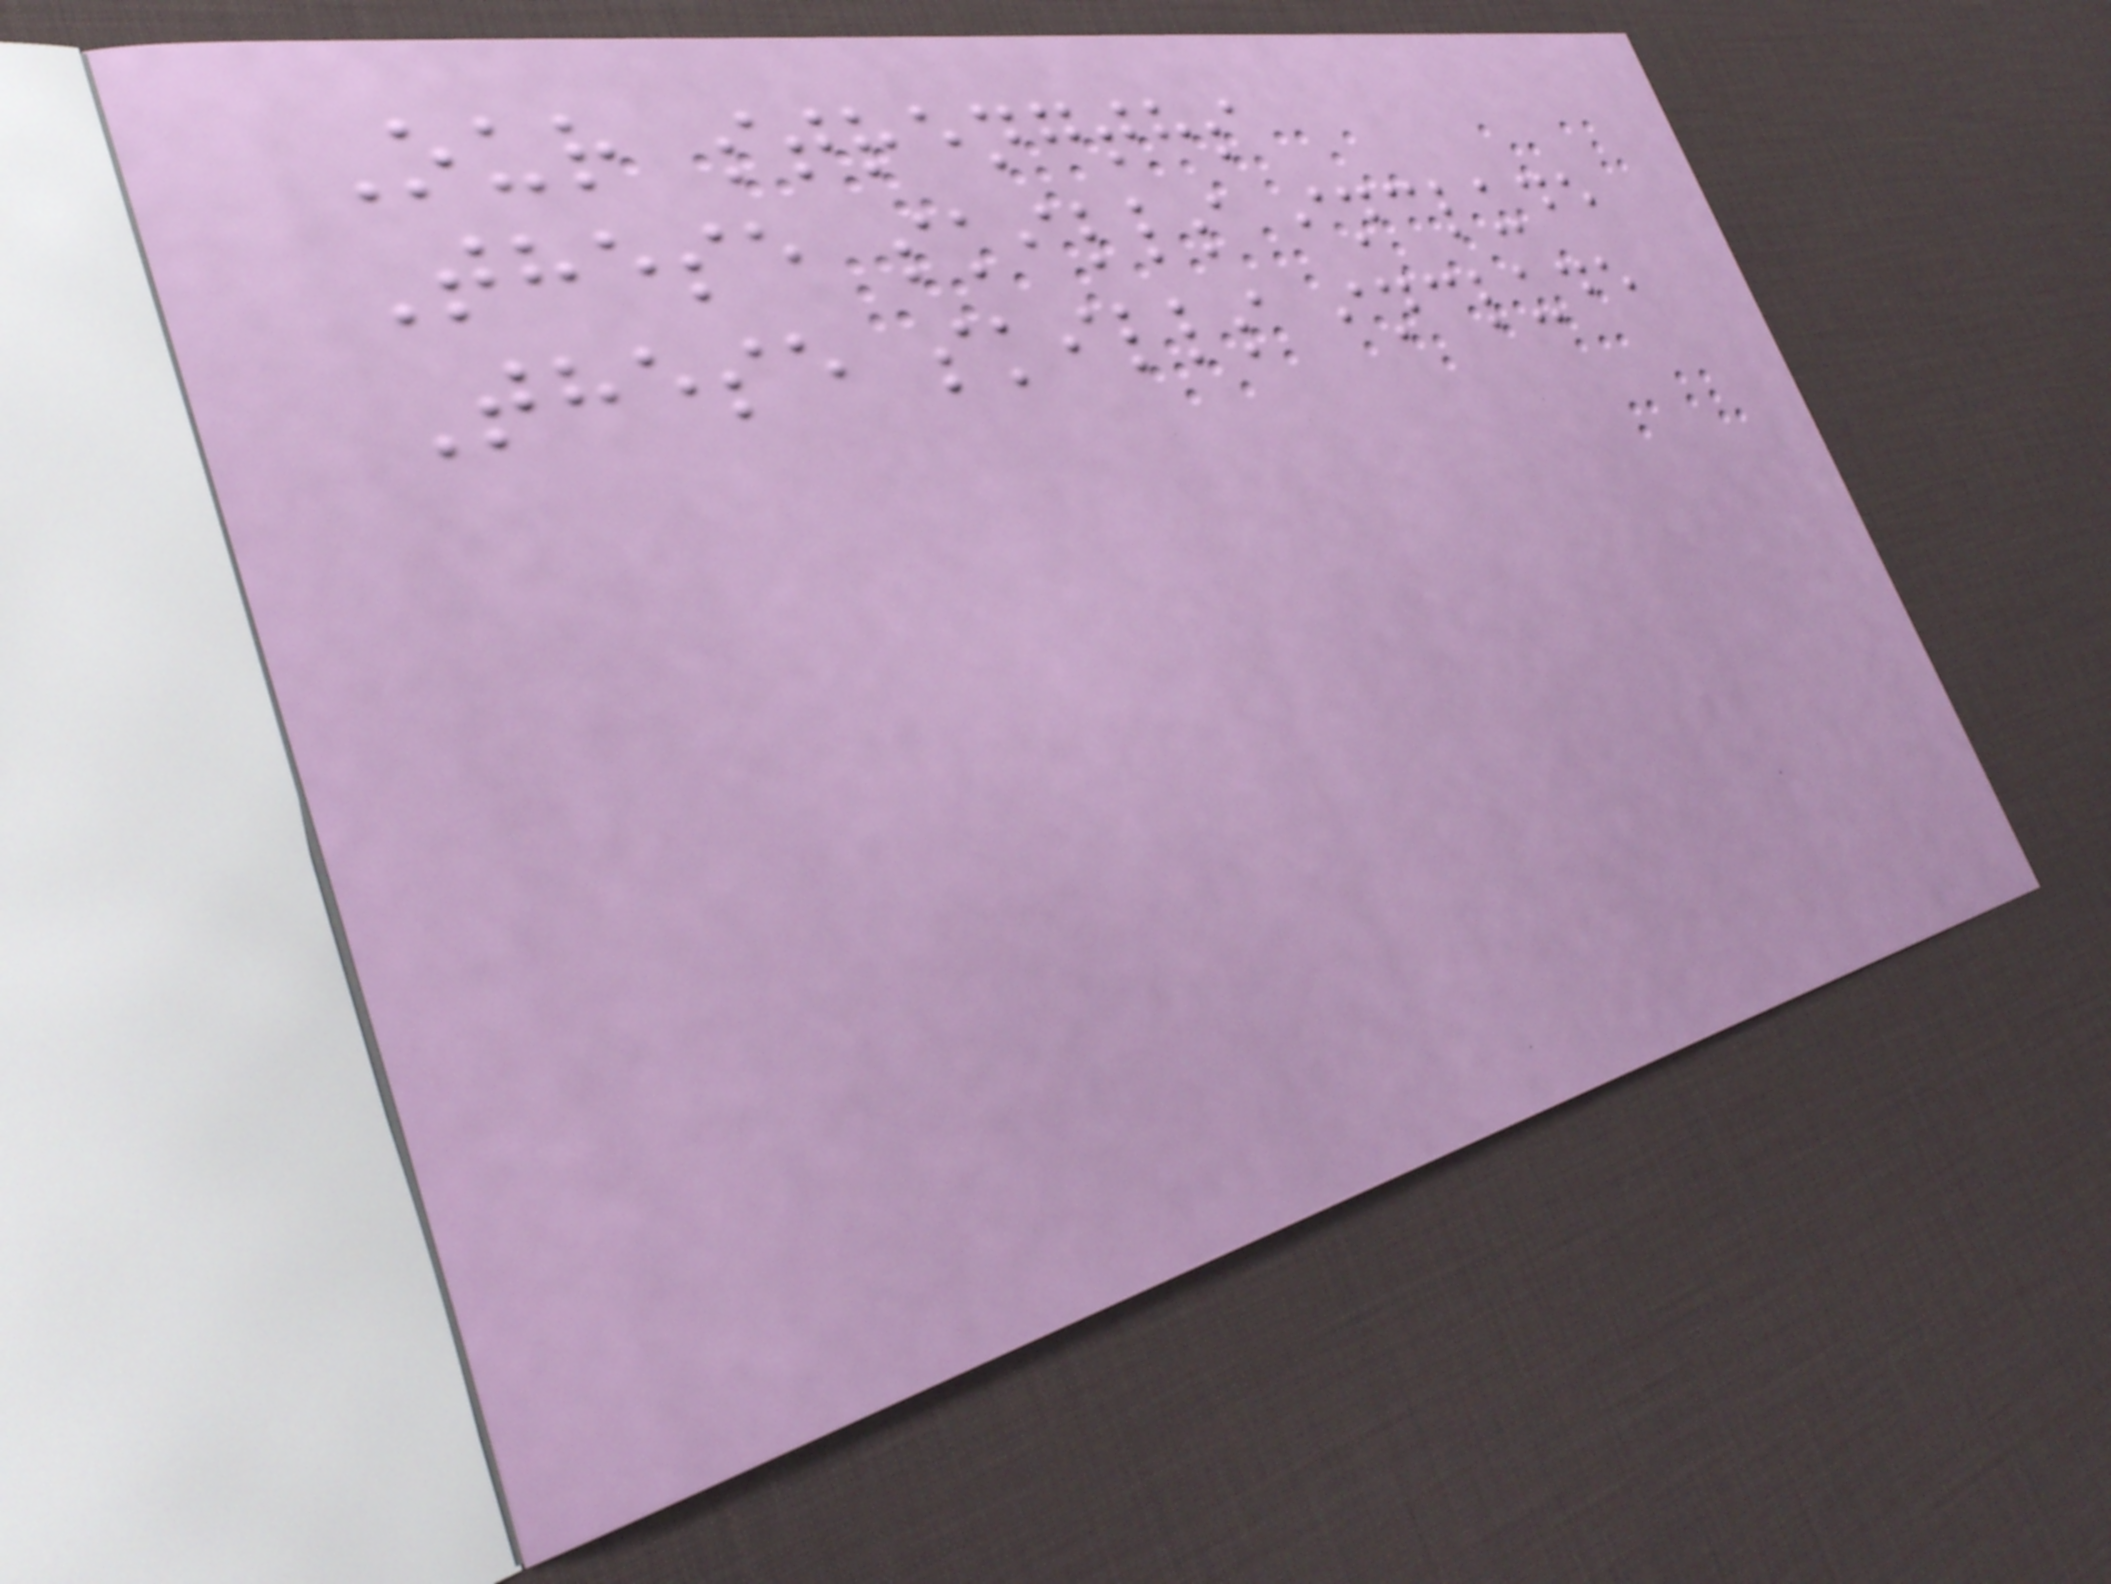Our strengths
These skills include
These skills include
